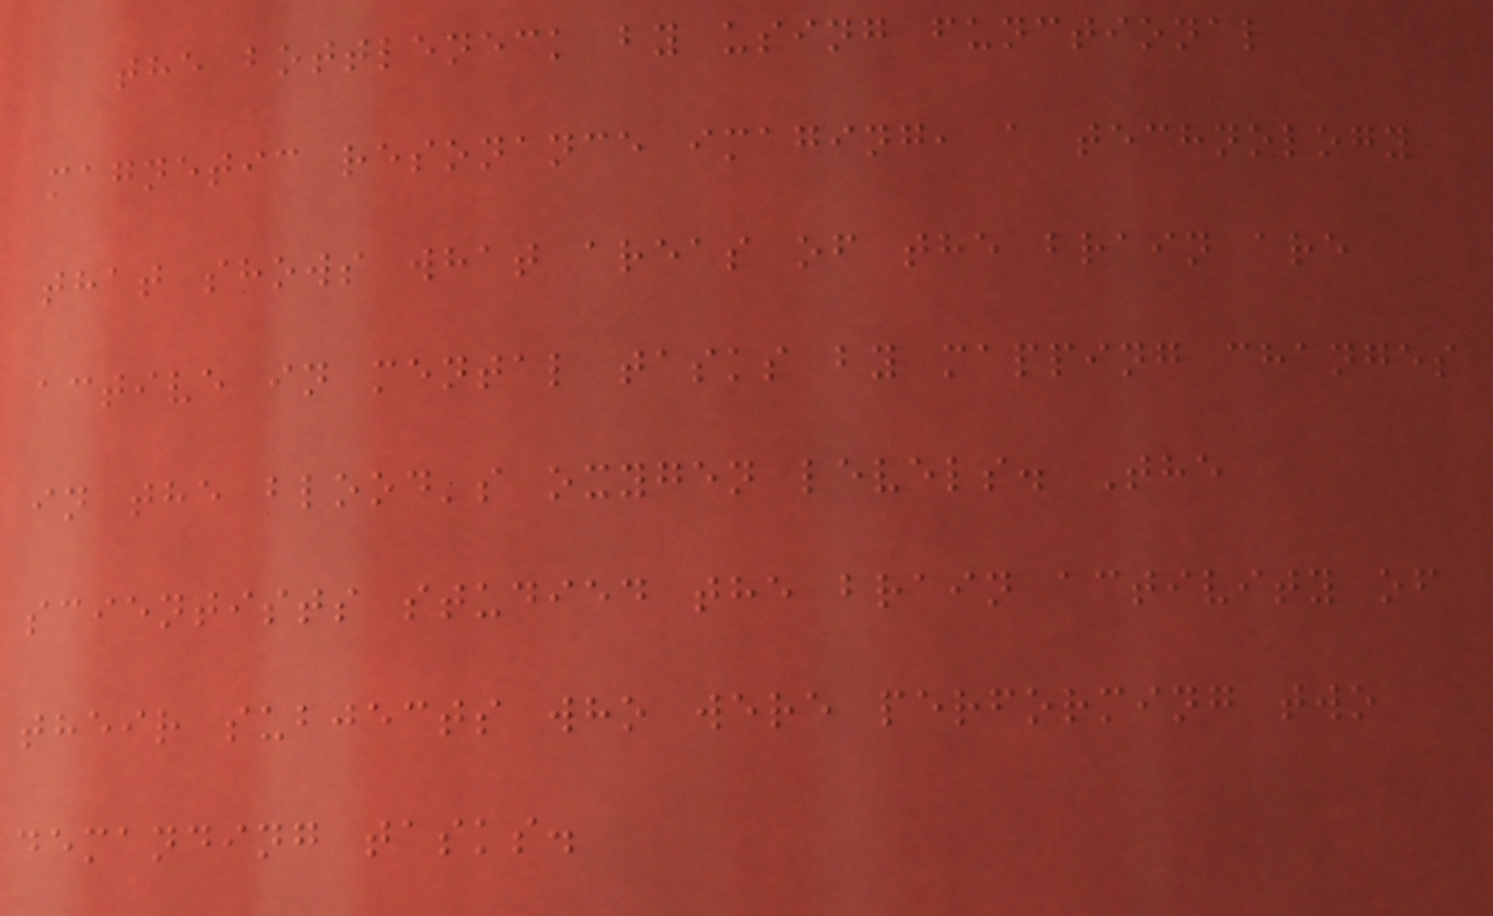the bottleneck by using functional
magnetic resonance imaging, a technology
that shows what areas of the brain are
active in mental tasks by mapping changes
in the blood's oxygen levels. The
scientists studied the brain activity of
their subjects who were performing two
demanding tasks.
